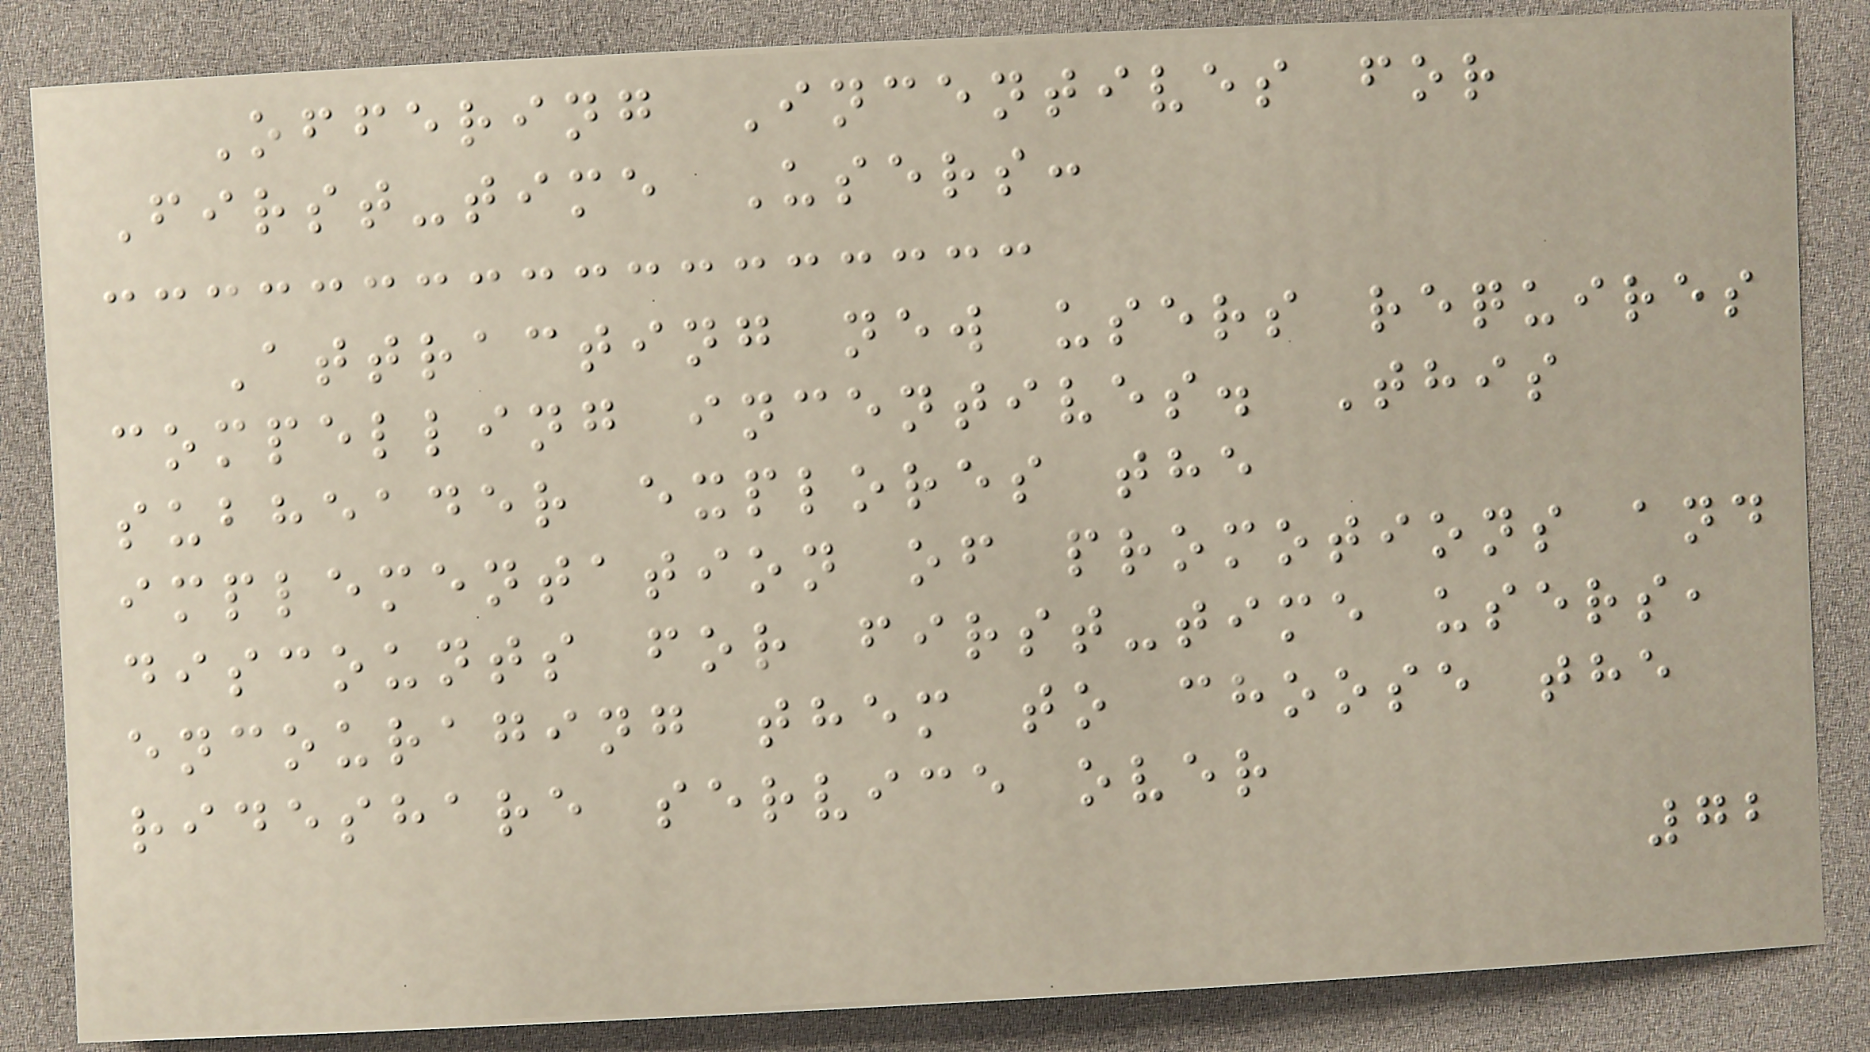Offering Incentives for
First-time Users:
Attracting new users requires
compelling incentives. This
subheader explores the
implementation of promotions and
discounts for first-time users,
encouraging them to choose the
rideshare service over
72
